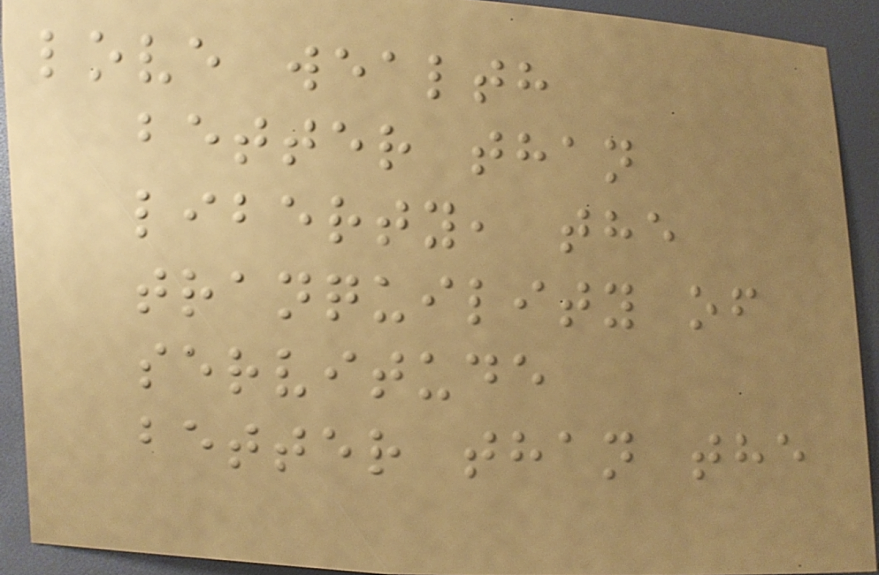love wealth
better than
liberty, the
tranquility of
servitude
better than the
